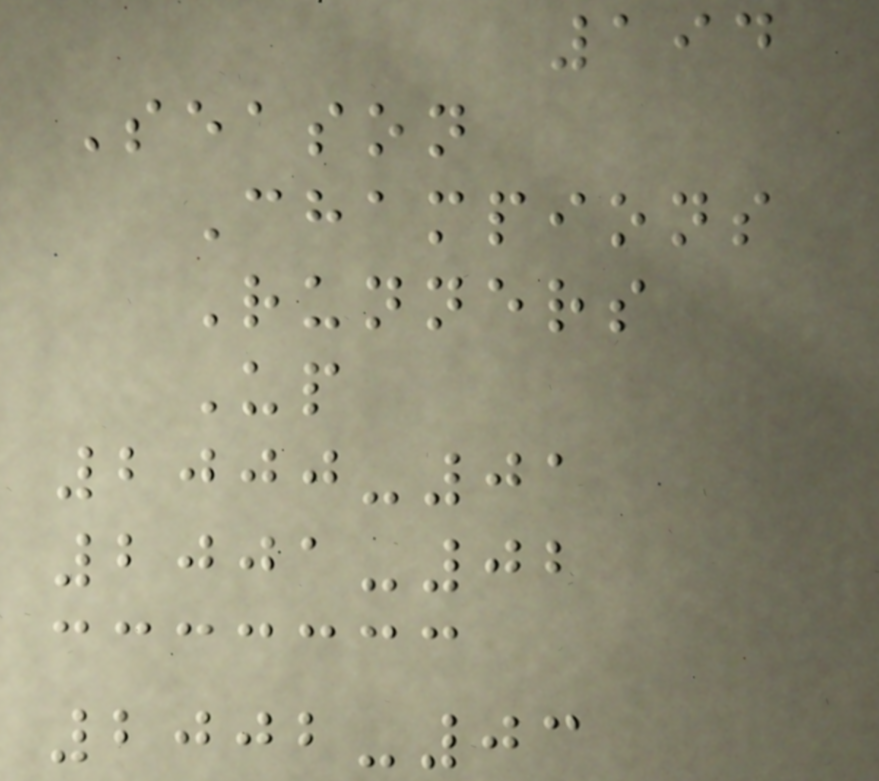194
Season
Champions
Runners
Up
2000-01
2001-02
2002-03
